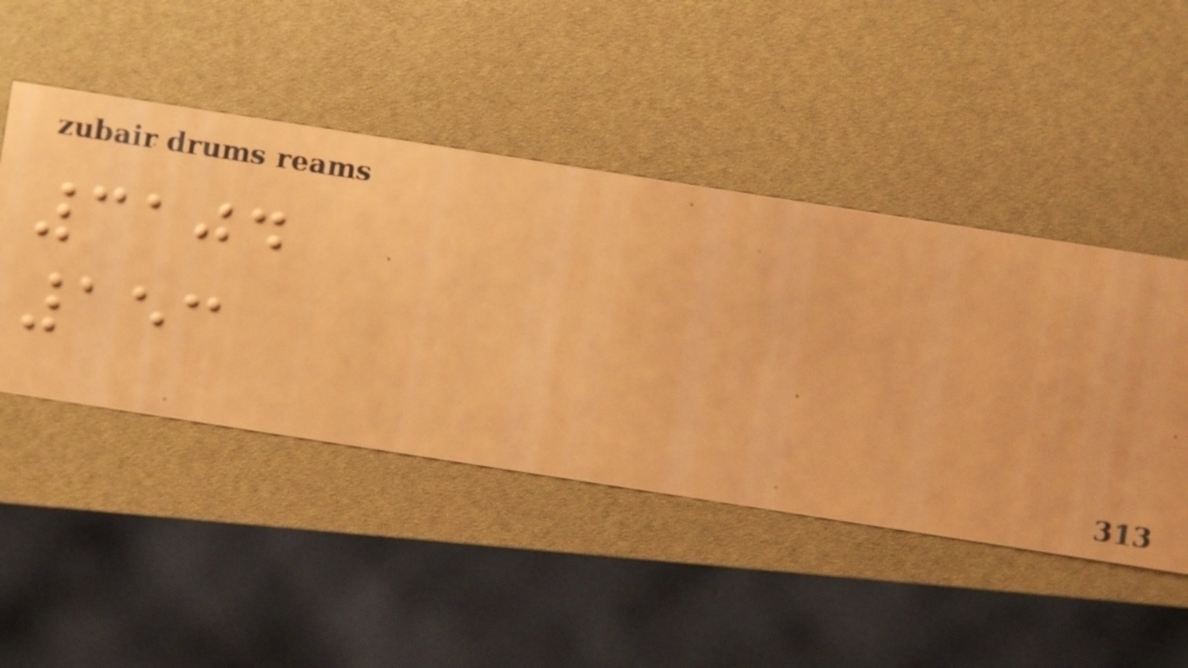3104
153
